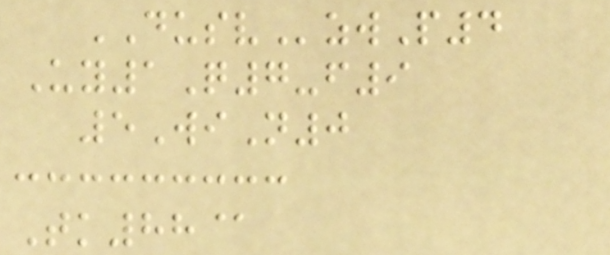DUSVzwP4
Uy1Q7-f9
5WiN0
Tk88@
